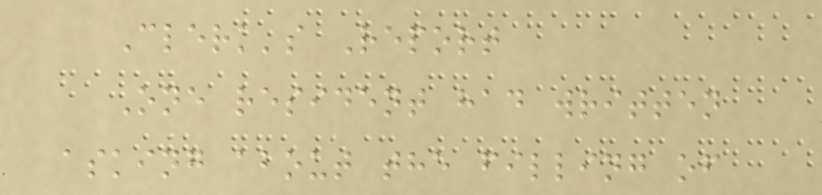Clerk's Report
One resident had written
asking about the filling of
